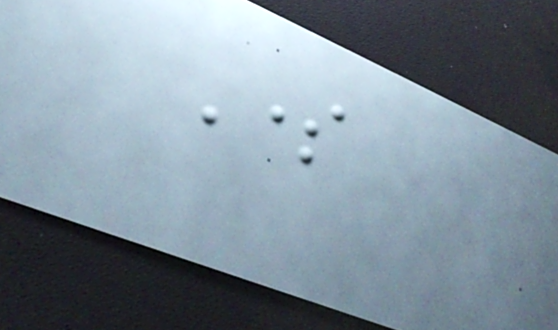Some
